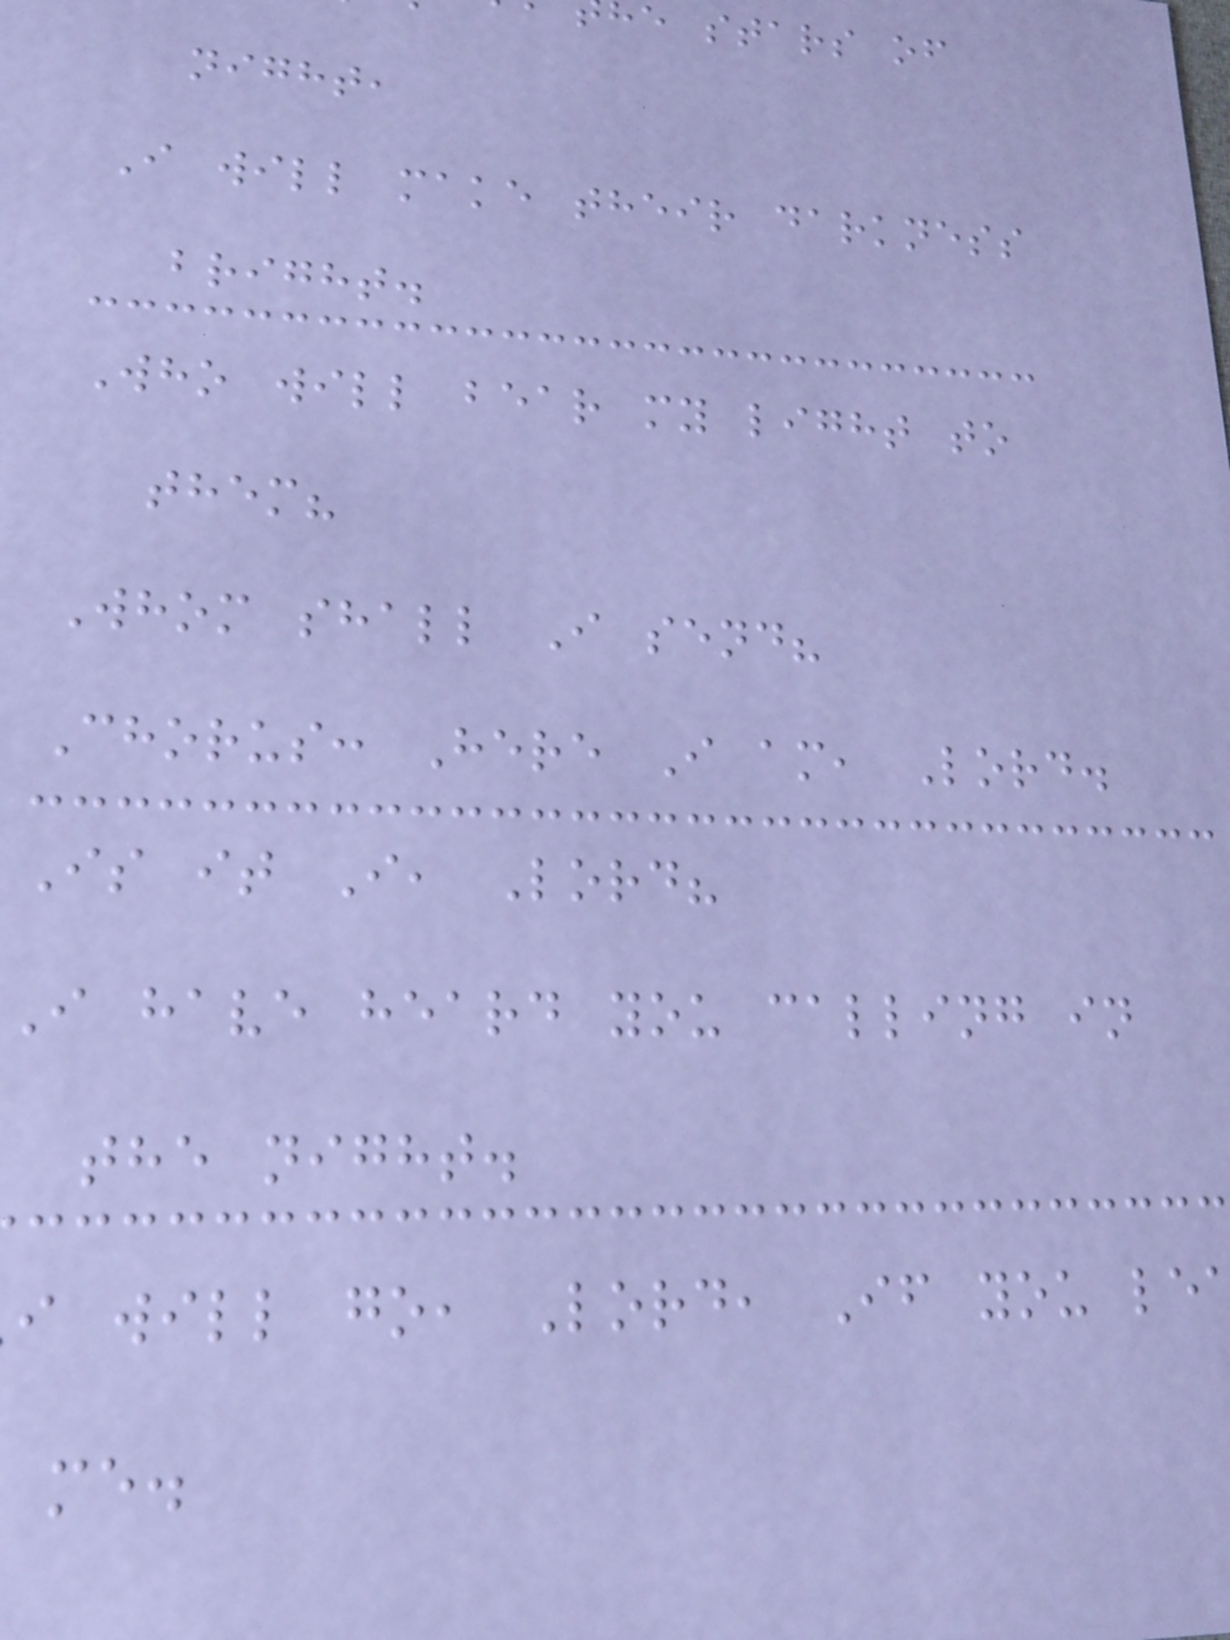e stars of
night,
I will make their darkness
bright.
Who will bear my light to
them?
Whom shall I send?
Chorus: Here I am, Lord.
Is it I, Lord?
I have heard you calling in
the night.
i will go, Lord, If you le
me.
